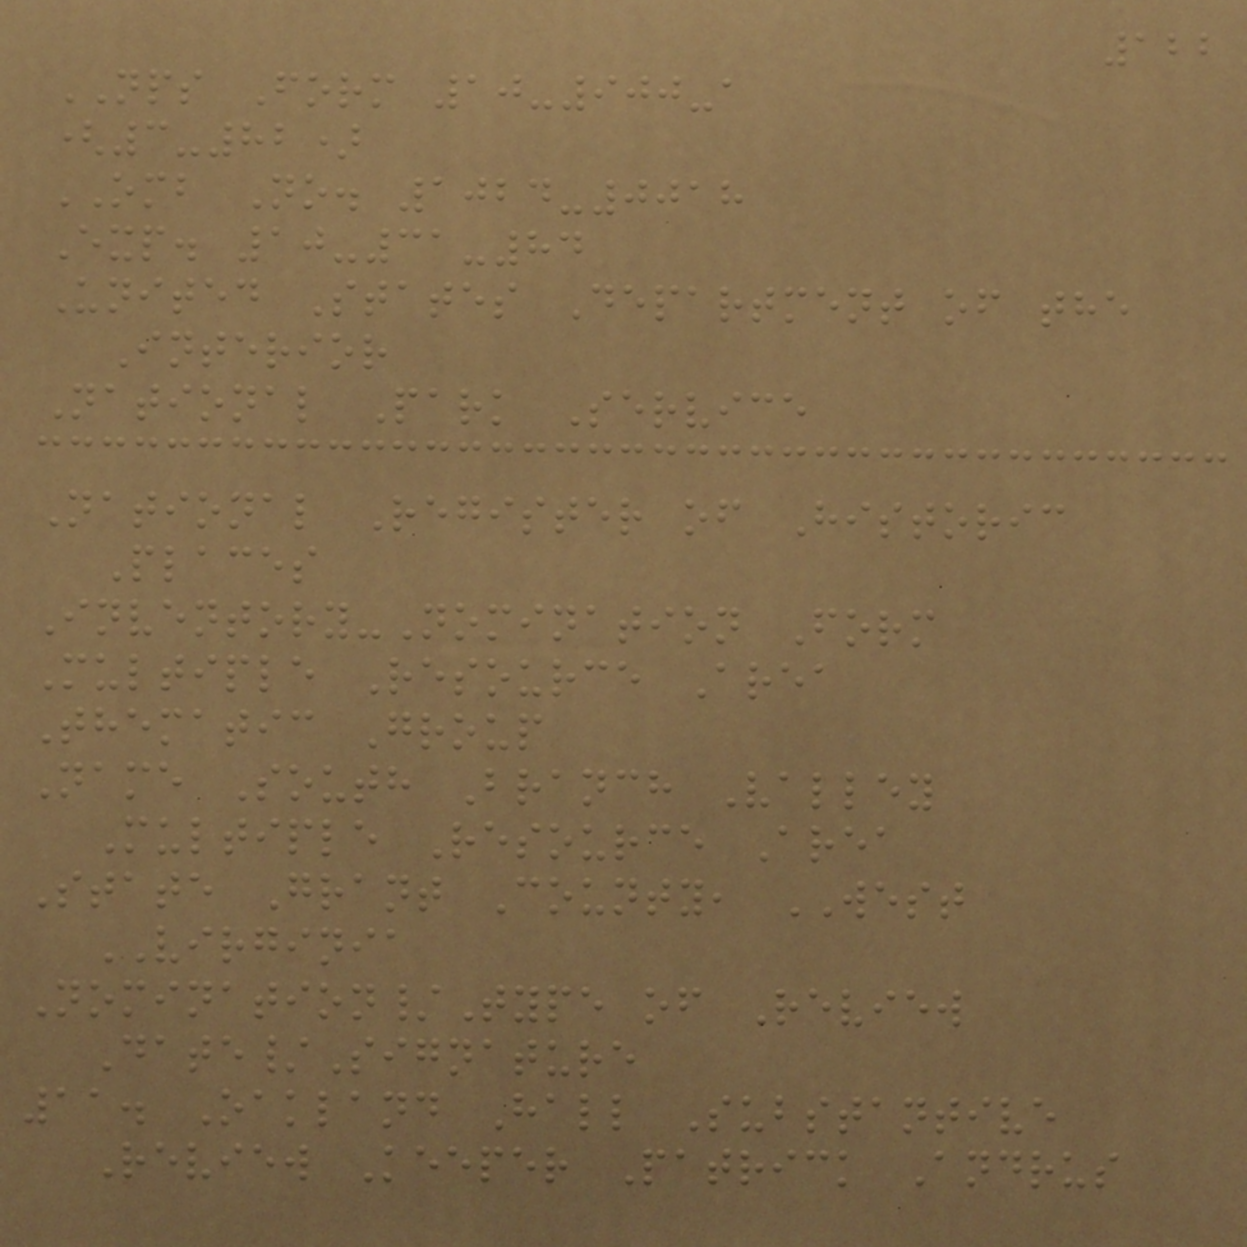122
NPS Form 10-900-a
(3-82)
OMB No. 1024-0018
Exp. 10-31-84
United States Department of the
Interior
National Park Service
National Register of Historic
Places
Inventory-Nomination Form
Multiple Resource Area
Thematic Group
Name South Branch Valley
Multiple Resource Area
State Grant County, WEST
VIRGINIA
Nomination/Type of Review
Date/Signature
11. Oakland Hall Substantive
Review Keeper Patrick Andrus
